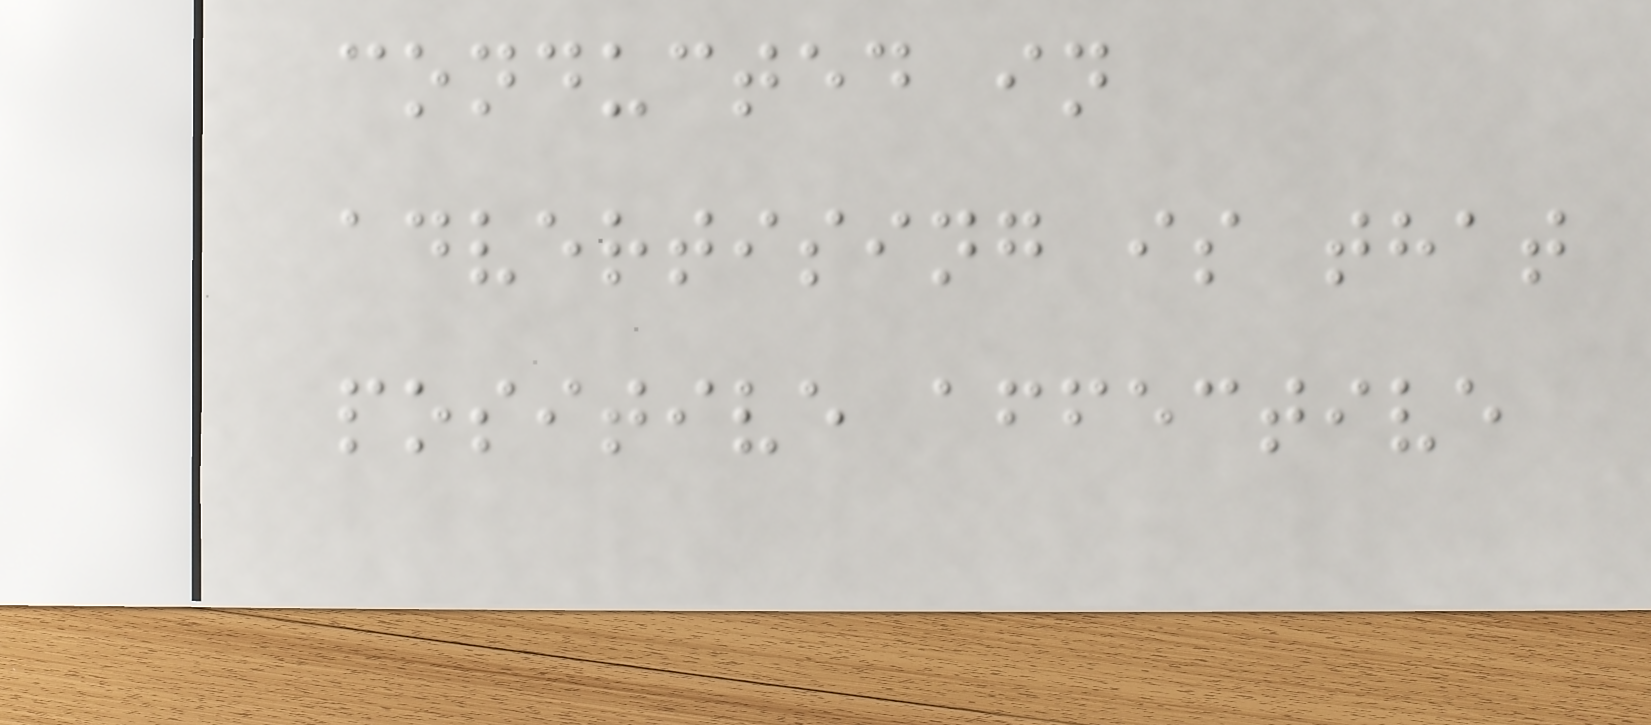conducted in
advertising is that
positive affective
